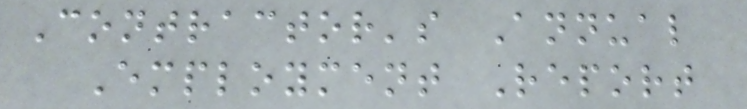Contractor's Annual
Employment Report
